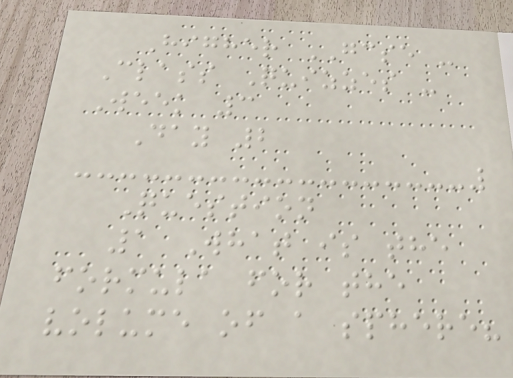Higher GCSE -
Class Quizzes -
Week 3
Day 2
Question
1 What is the
formula for the
volume of a sphere?
